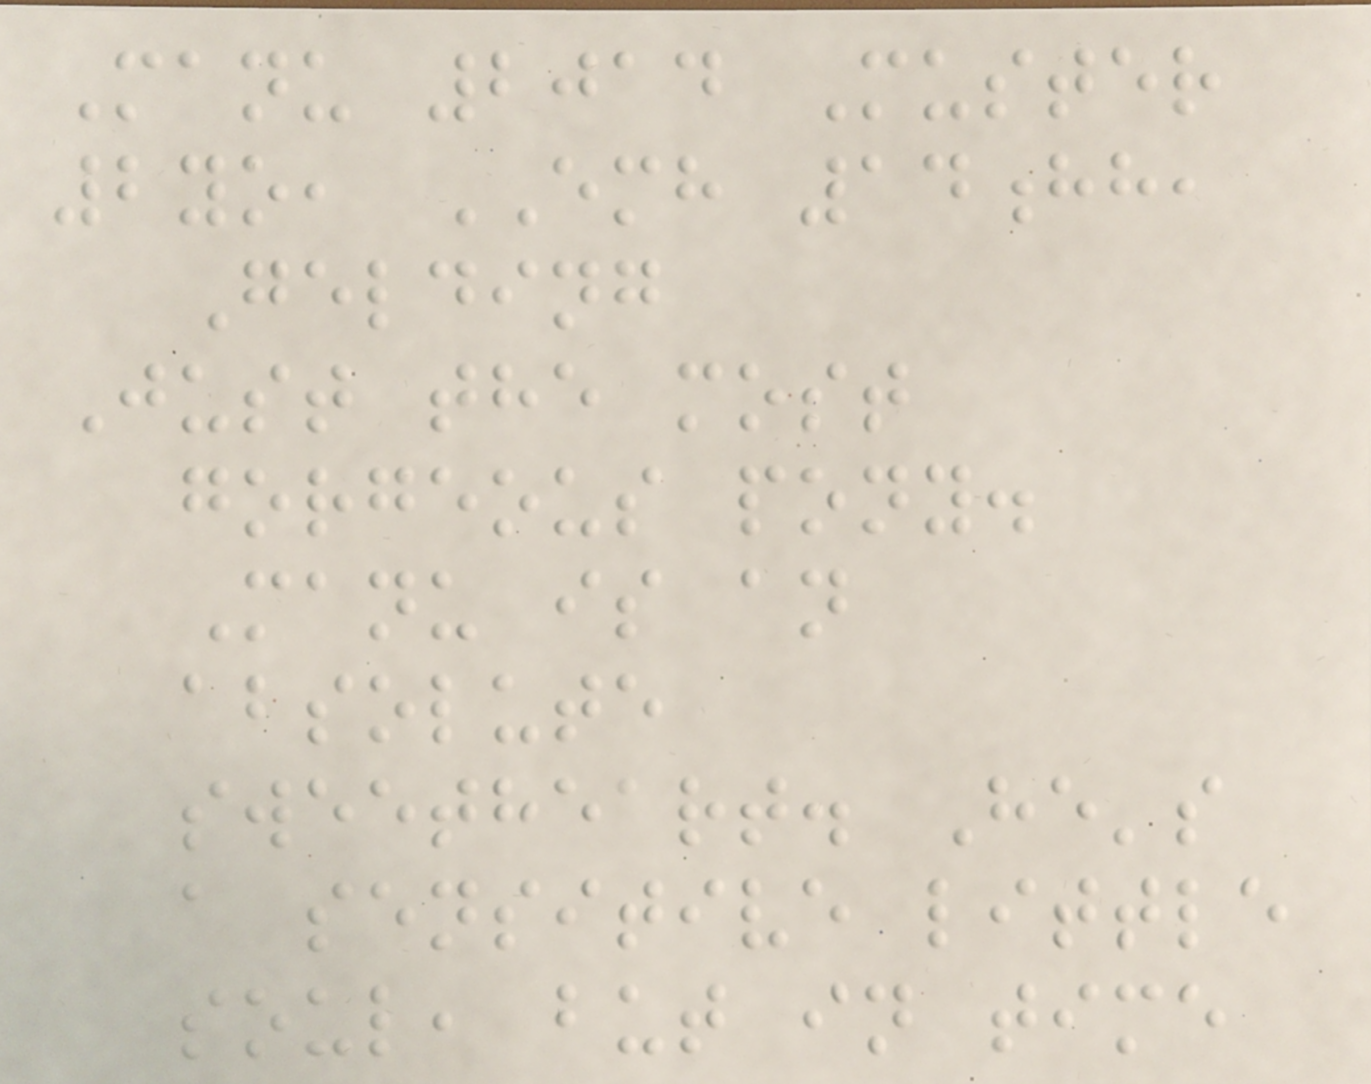Manu 2014 Muster
2yo, EMH 14hh,
Gelding
Just the most
gorgeous pony.
Manu is an
absolute
sweetheart. He's
a sensitive little
soul, but in time
